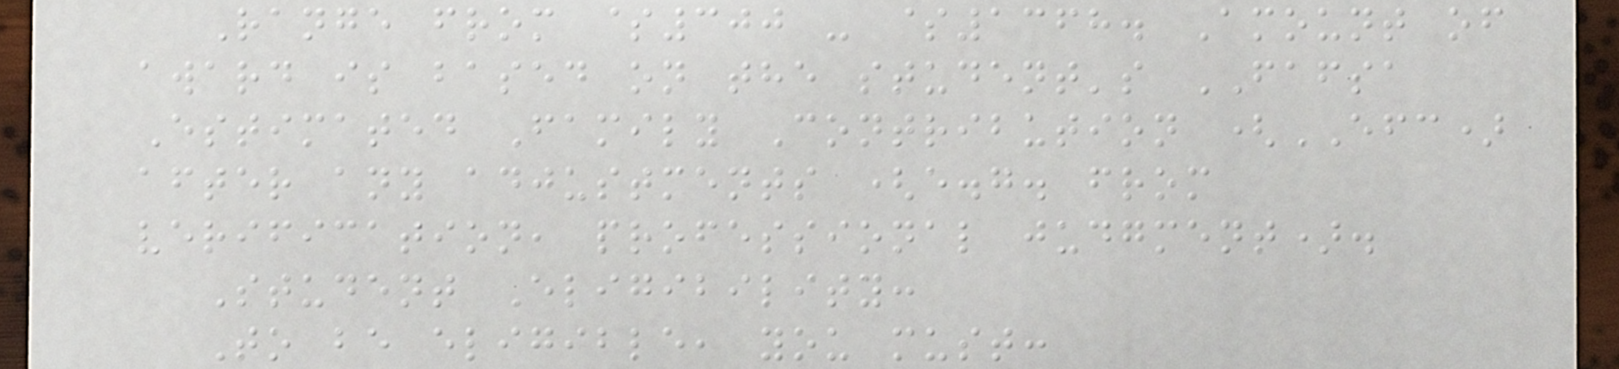Range from $300 - $1368. Amount of
award is based on the student's FAFSA
Estimated Family Contribution (EFC)
after any adjustments (e.g. from
verification, professional judgment).
Student Eligibility:
To be eligible, you must:
